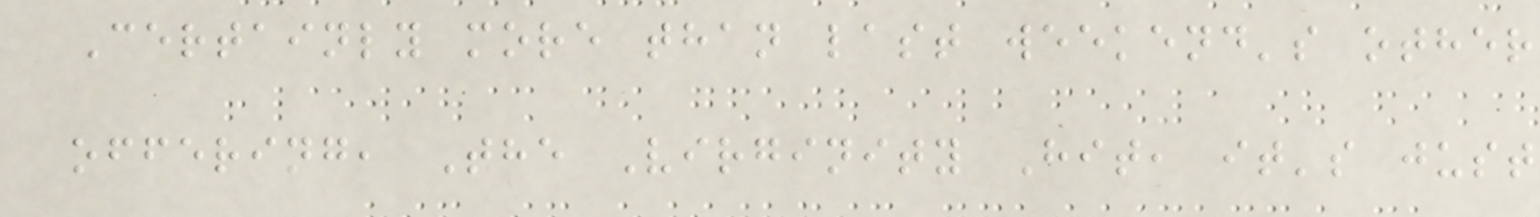Certainly more than last weekend's other
offering, The Virginity Hit, it's just
